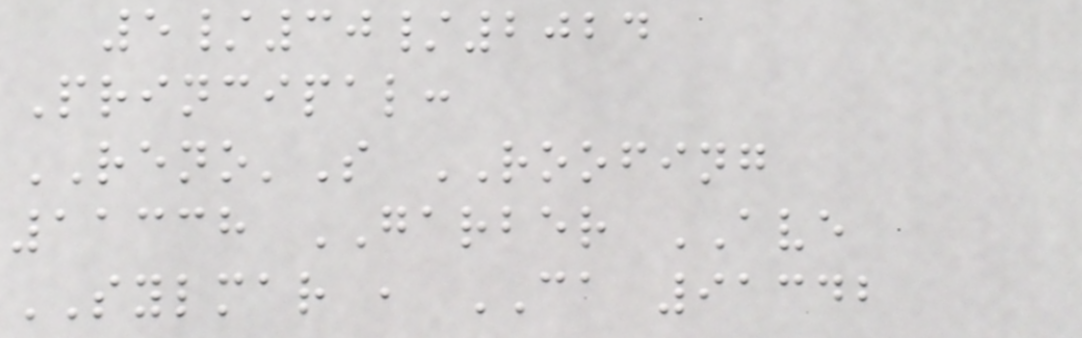5/30/2024
Principal:
RENO'S ROOFING
11338 GARBER AVE
SYLMAR , CA 91342
